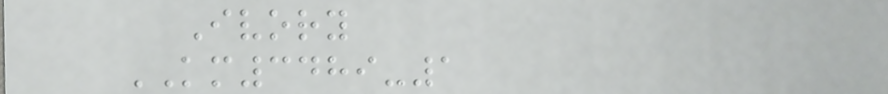Ivory
KM3489-1
